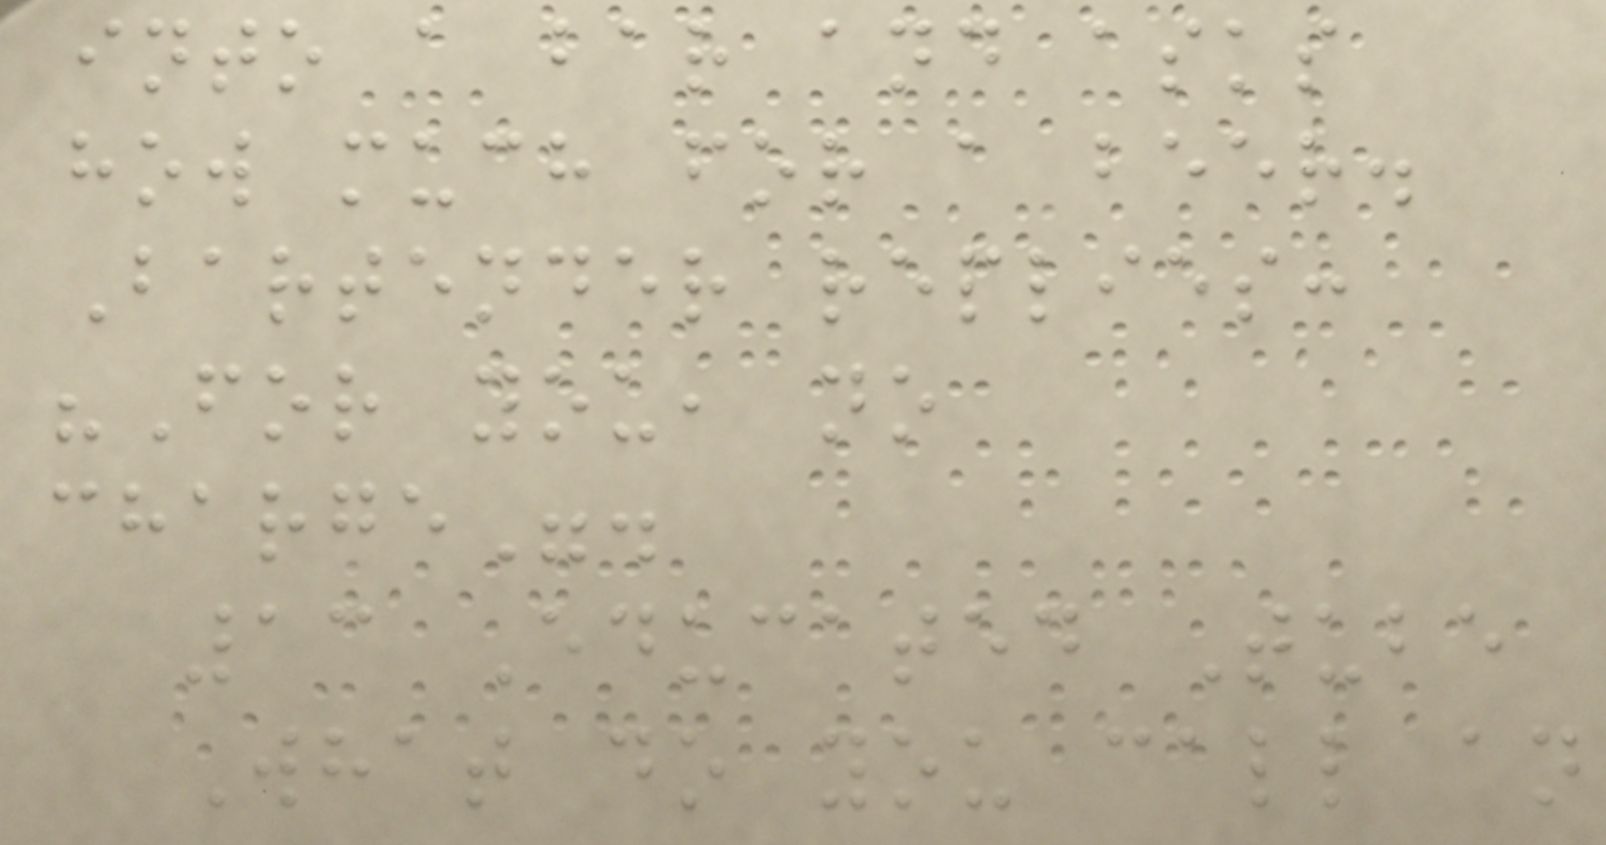into a bar and asks
how much for a beer.
Bartender replies:
"For you, no
charge".
13 Educated Tube
What do you call an
